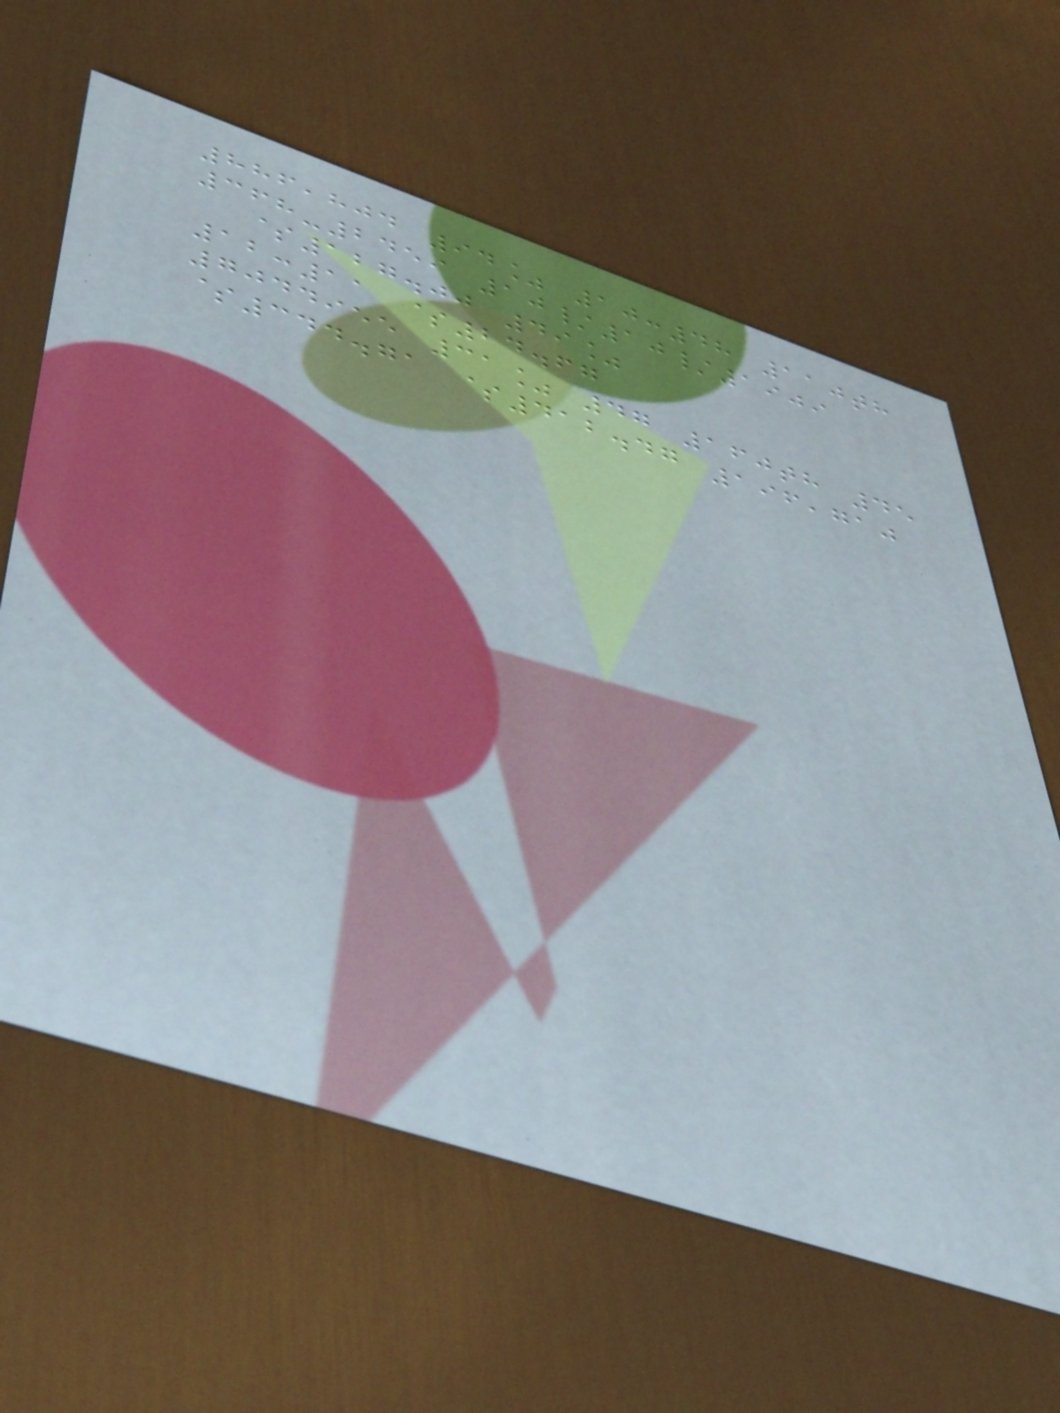886,804 94% 10:48 110th
368-2459 10/10/1909
$127.00 49%
12:11 $24.67
7044955 31% 47 160th 45
$344.71 $412.47 196,710
